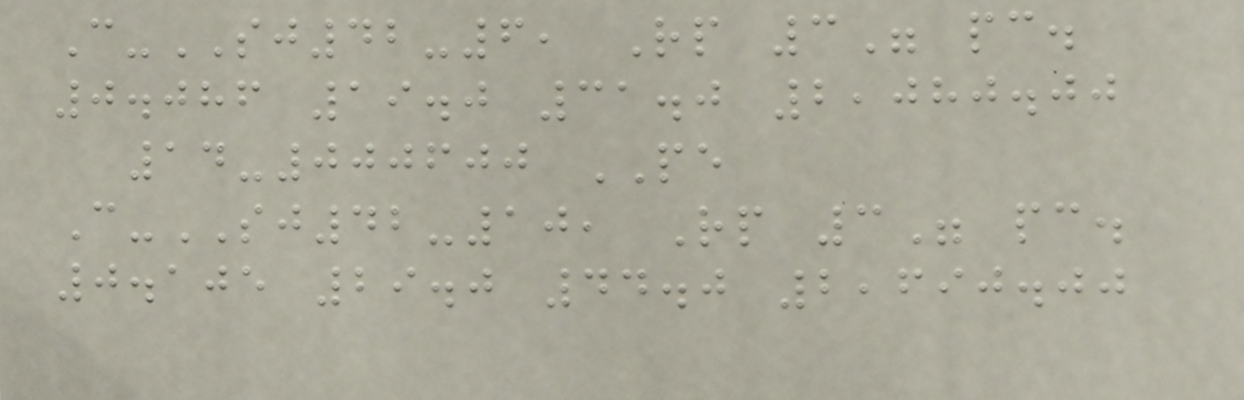C-SJ42-6, Rp 3" pc.
0.086 19.0 31.0 2,080.00
14-000600 PE
C-SJ42-10, Rp 3" pc.
0.105 29.0 44.0 2,690.00
